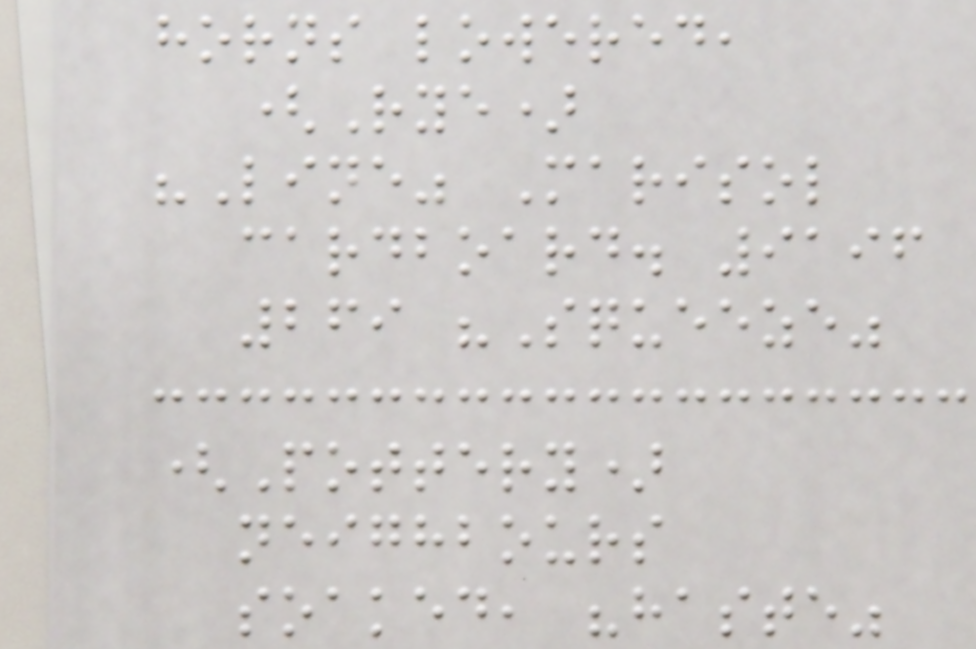horns lowered,
(Rye)
"Line" Marisol
cardboard. 9196
269 "Squeeze"
(Pottery)
neighbours
soaked, "haste"
